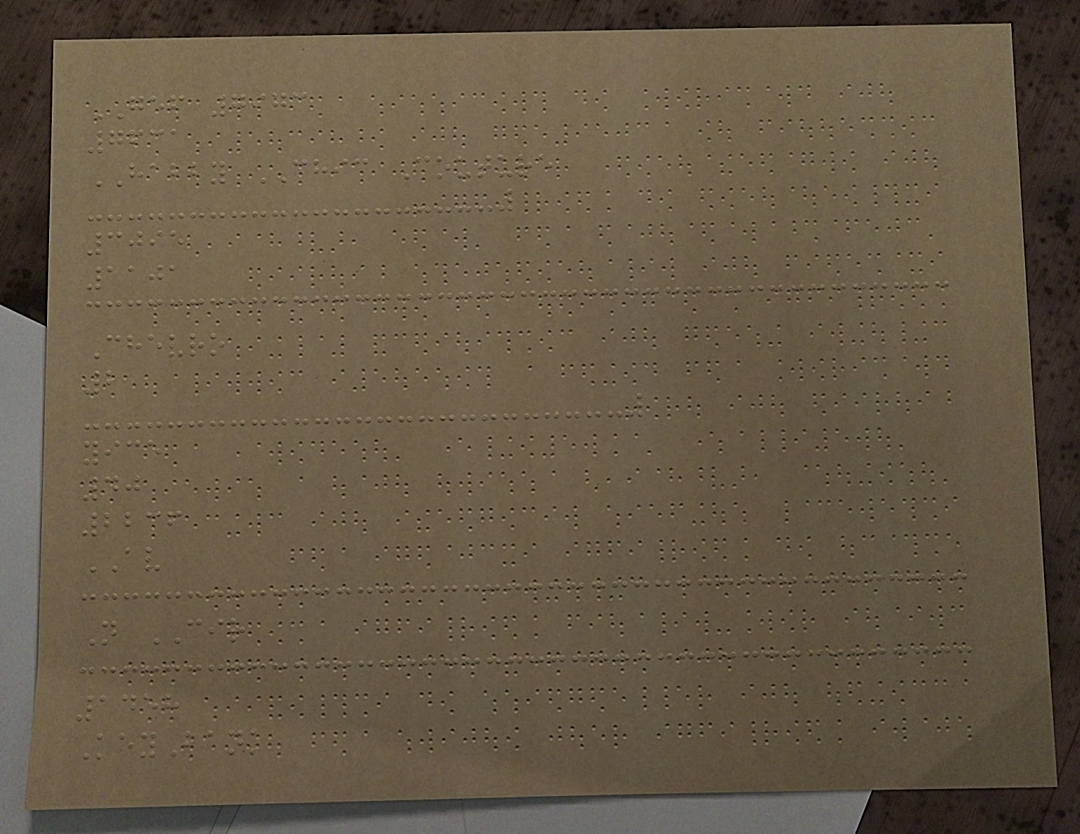GEF 7973
7631
HABBY CHIC Couture
3095
1101
Chevro
2
yice
40
2236
AV
N CIR
1458
KeyBank
